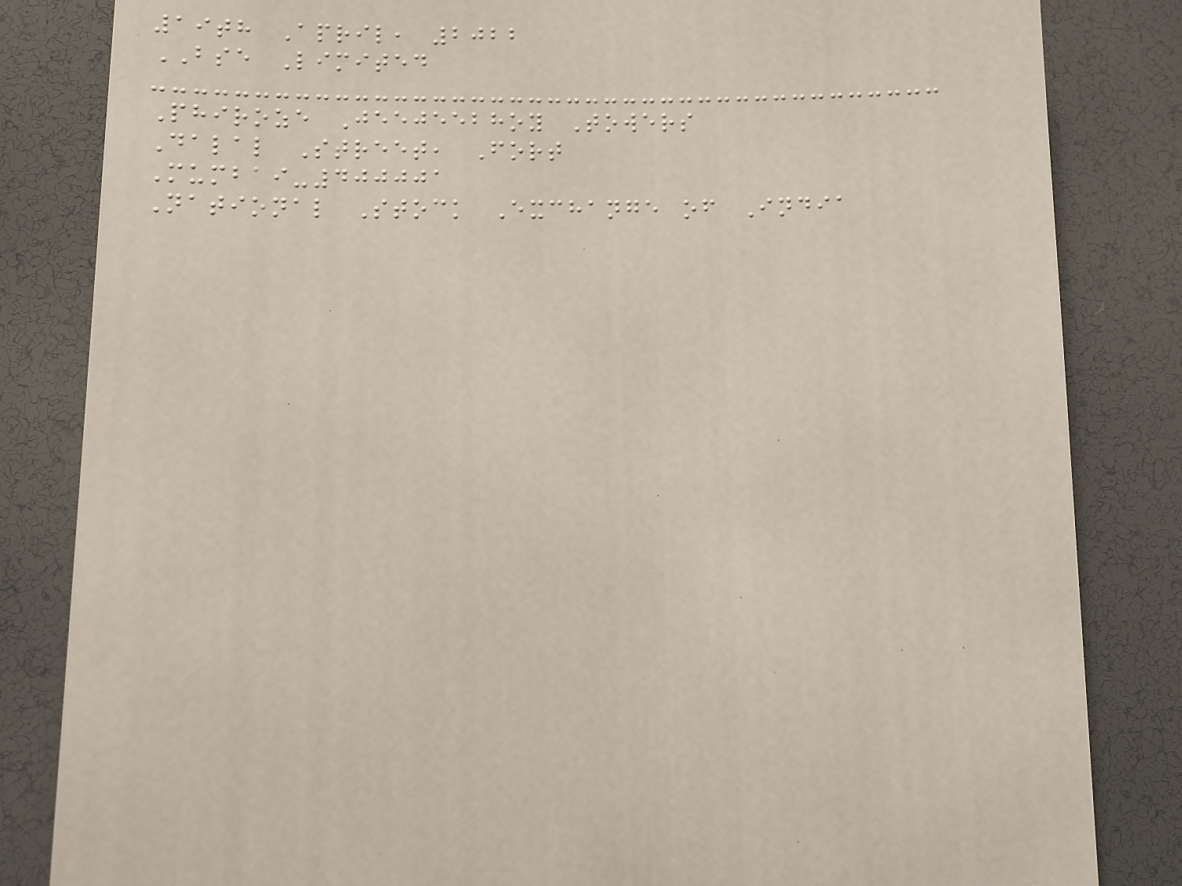19th April, 2022
BSE Limited
Phiroze Jeejeebhoy Towers
Dalal Street, Fort
Mumbai-400001
National Stock Exchange of India
